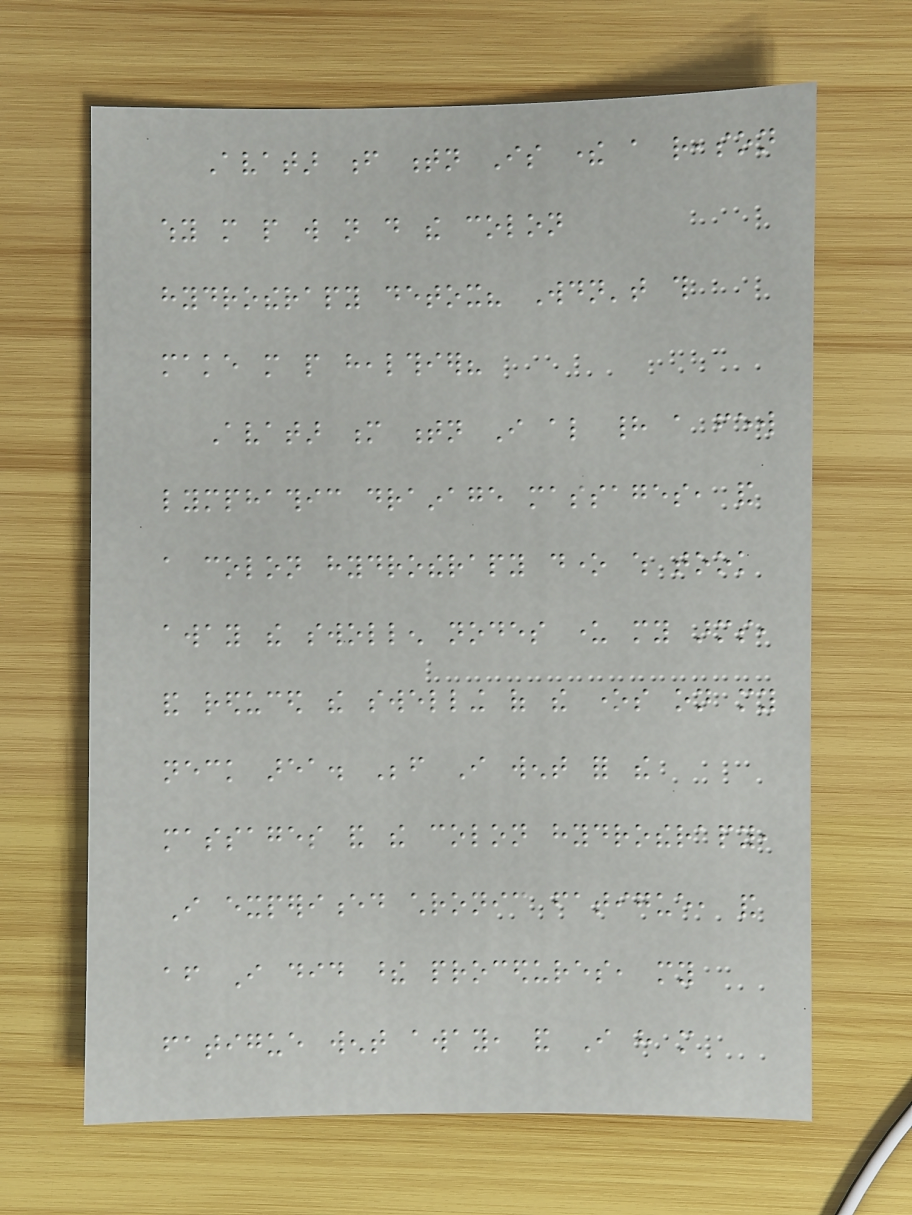Avatar f tn Is there a reason
why more people will not do the colon
hydrotherapy detox? Wouldn't this
make more people healthier?
Avatar m tn I also had a few
lymphathic drainage massages, and
a colon hydrotherapy done which took
away the swollen nodes under my arms,
and reduced the swelling of the ones on my
neck area. Before I went for the
massages and the colon hydrotherapy,
I experienced chronic fatigue, and
after I did these procedures, my
fatigue went away, and I have more
